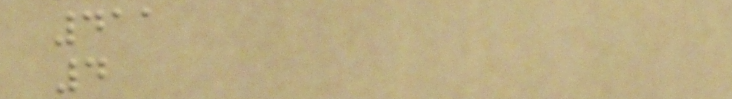411
4
